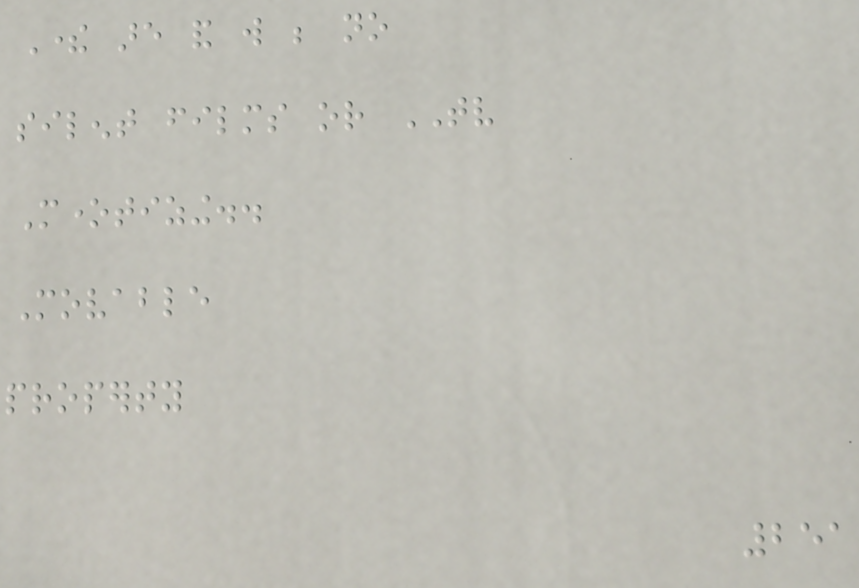There are and will be no
silent films or TV
Monetizing..
Movable
property
251
